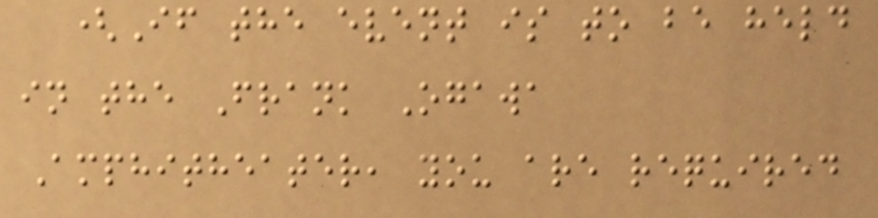(If the event is to be held
in the Frank Ogawa
Amphitheater, you are required
